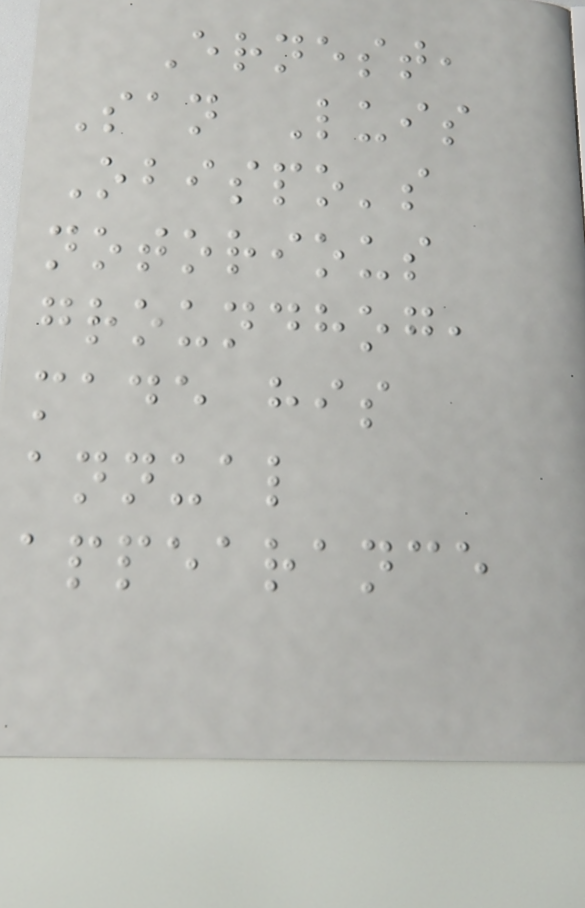Ernest,
San Luis
Obispo's
notorious
groundhog,
made his
annual
appearance
